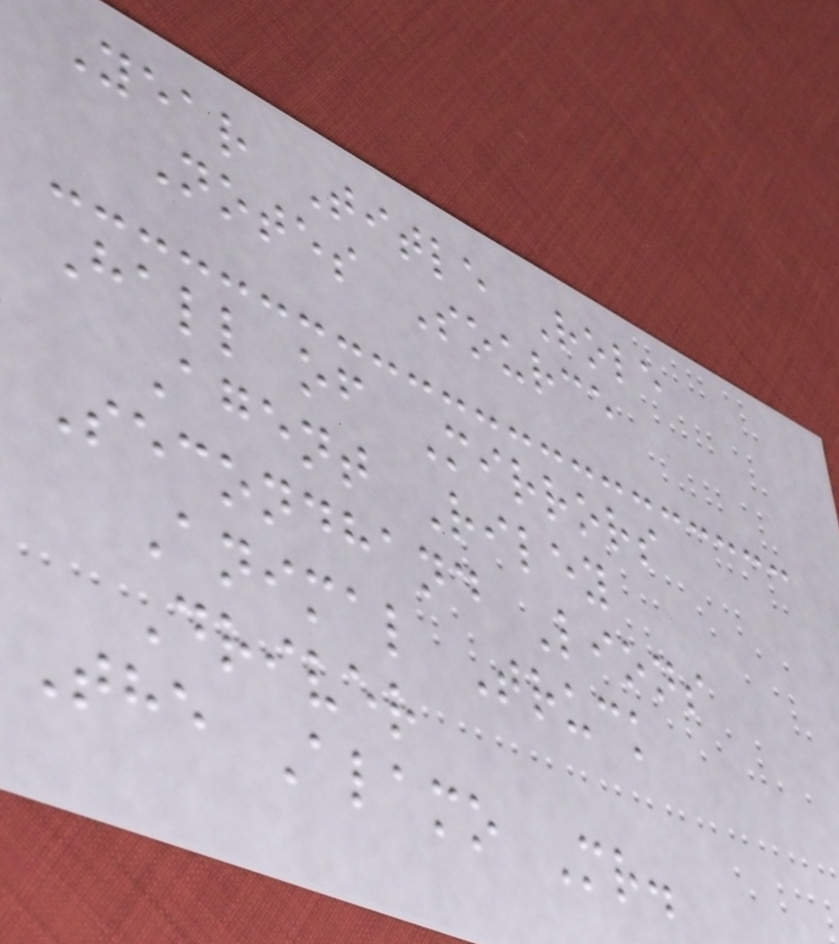Year Title Role
Notes Source
Hall of Mirrors
Agent Riley
Secondhand Lions
Animal Truck
Driver
The Alamo Mr.
